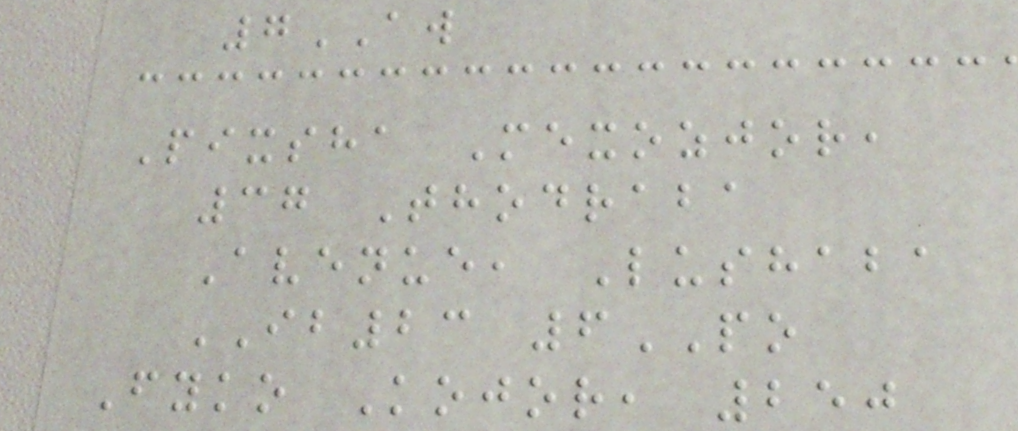7AW
Pixsha Mexozjor,
37 Thodraba
Avenue, Lushaba
IB23 6PO
Fyko Kojor, 250
